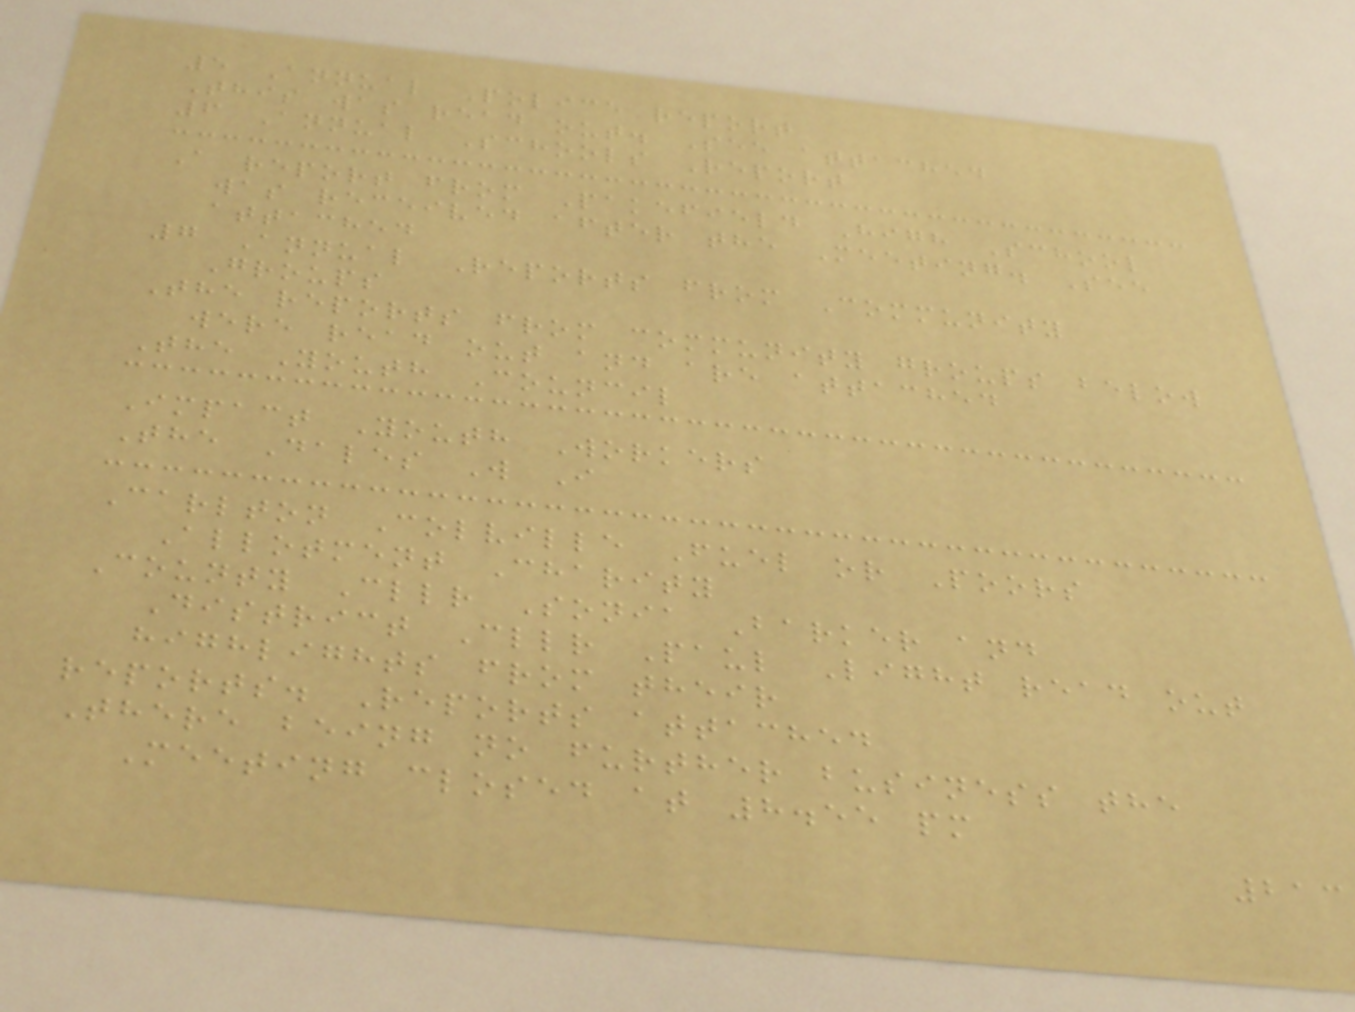5 Annual Police report
This was read out. See attached
6 Annual Schools Report
A report from Pakefield High School
was received after the Meeting. See
attached
7 Annual Reports from Community
Groups
The reports from community groups below
were read out and are attached
The Youth Council
Impact Youth Workers
The Dales W I
Carlton Colville Fuel or Poors
Allotment Charity
County Cllr Sonia Barker and
District Cllr Paul Light read out
highlights from their
reports. Reports attached
There being no further business the
Meeting closed at 8.55 pm
213
